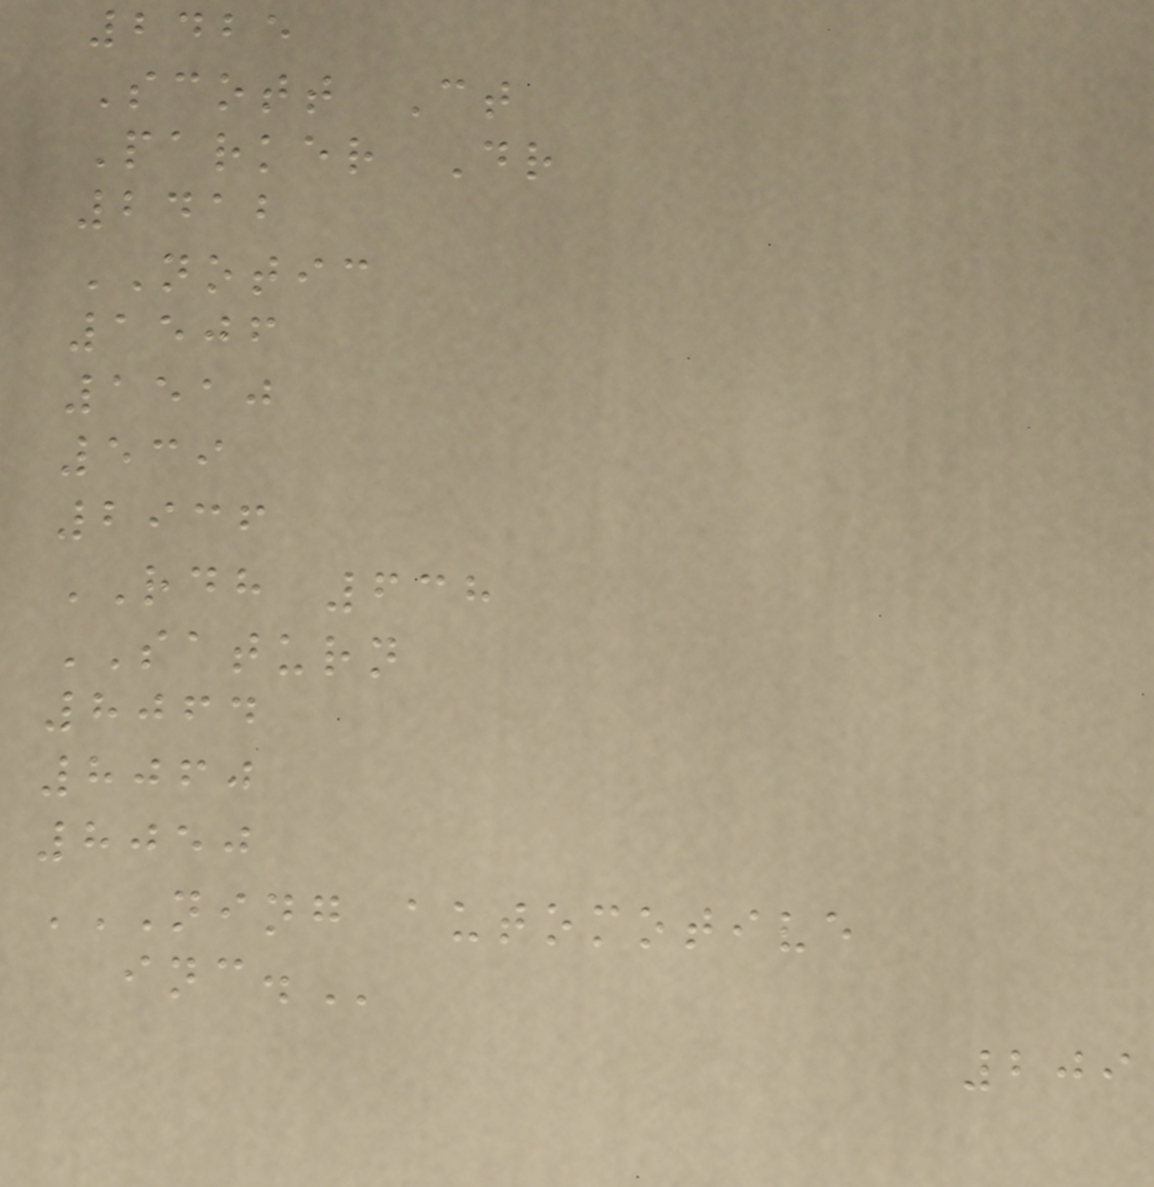2425
Scott Ct
Parker Dr
2412
NOTIC
1506
1510
539
2936
RDH 638
SATURN
8064
8060
8050
NING AUTOMOTIVE
INC.
209
